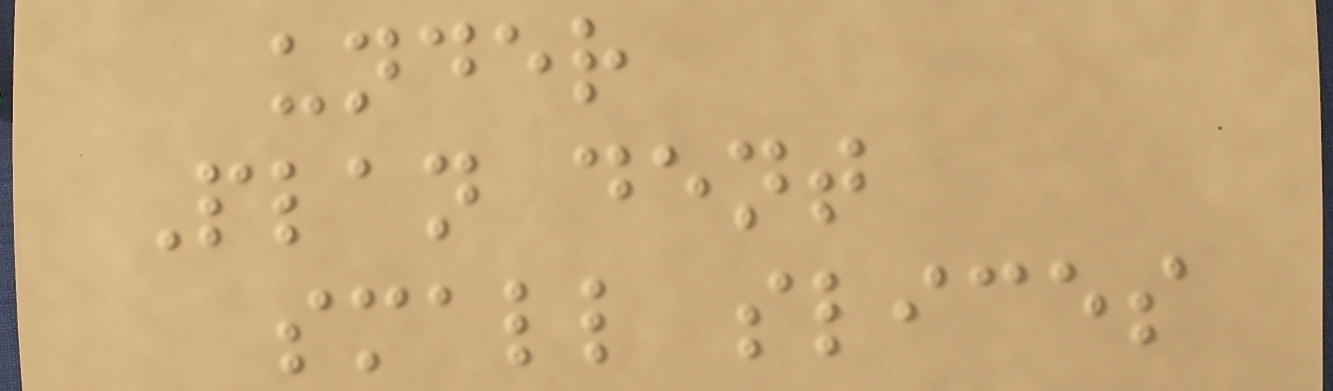under
Plan dent
small slices
